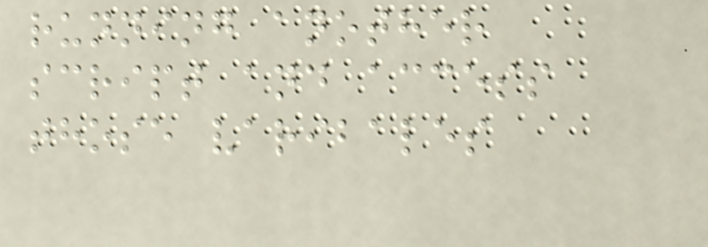running another
script and access
those varibales
